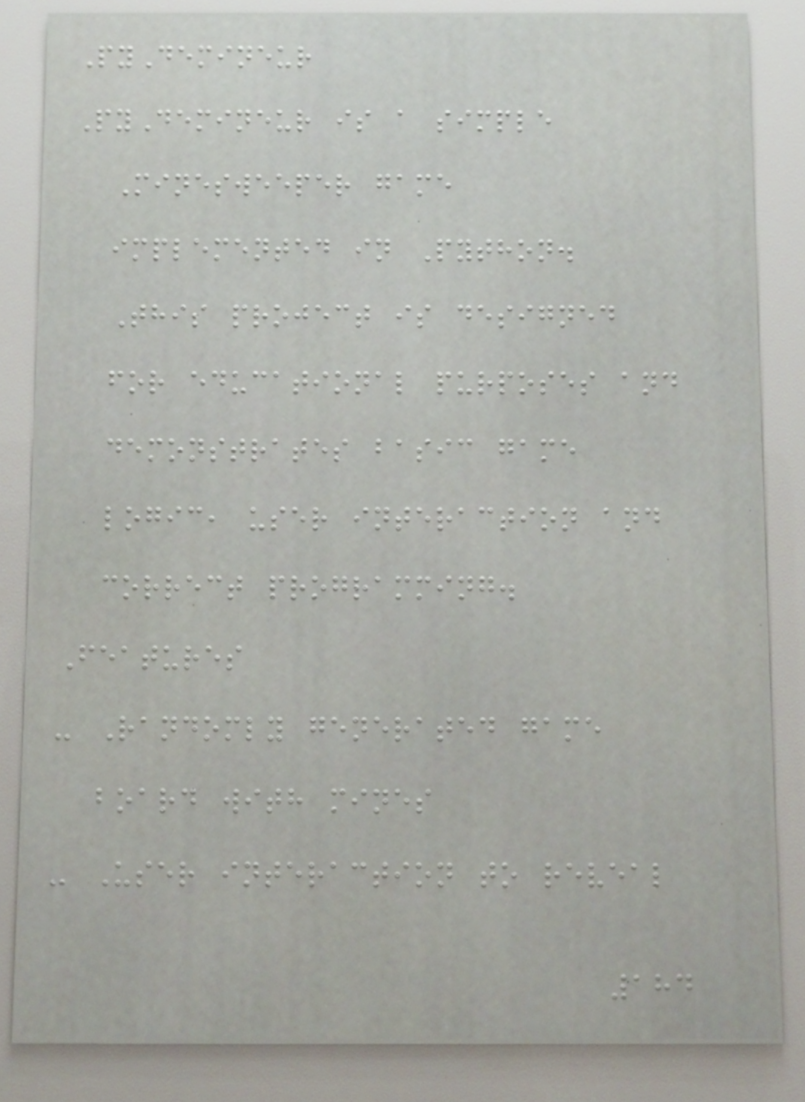PyDemineur
PyDemineur is a simple
Minesweeper game
implemented in Python.
This project is designed
for educational purposes and
demonstrates basic game
logic, user interaction and
correct programming.
Features
- Randomly generated game
board with mines
- User interaction to reveal
184
